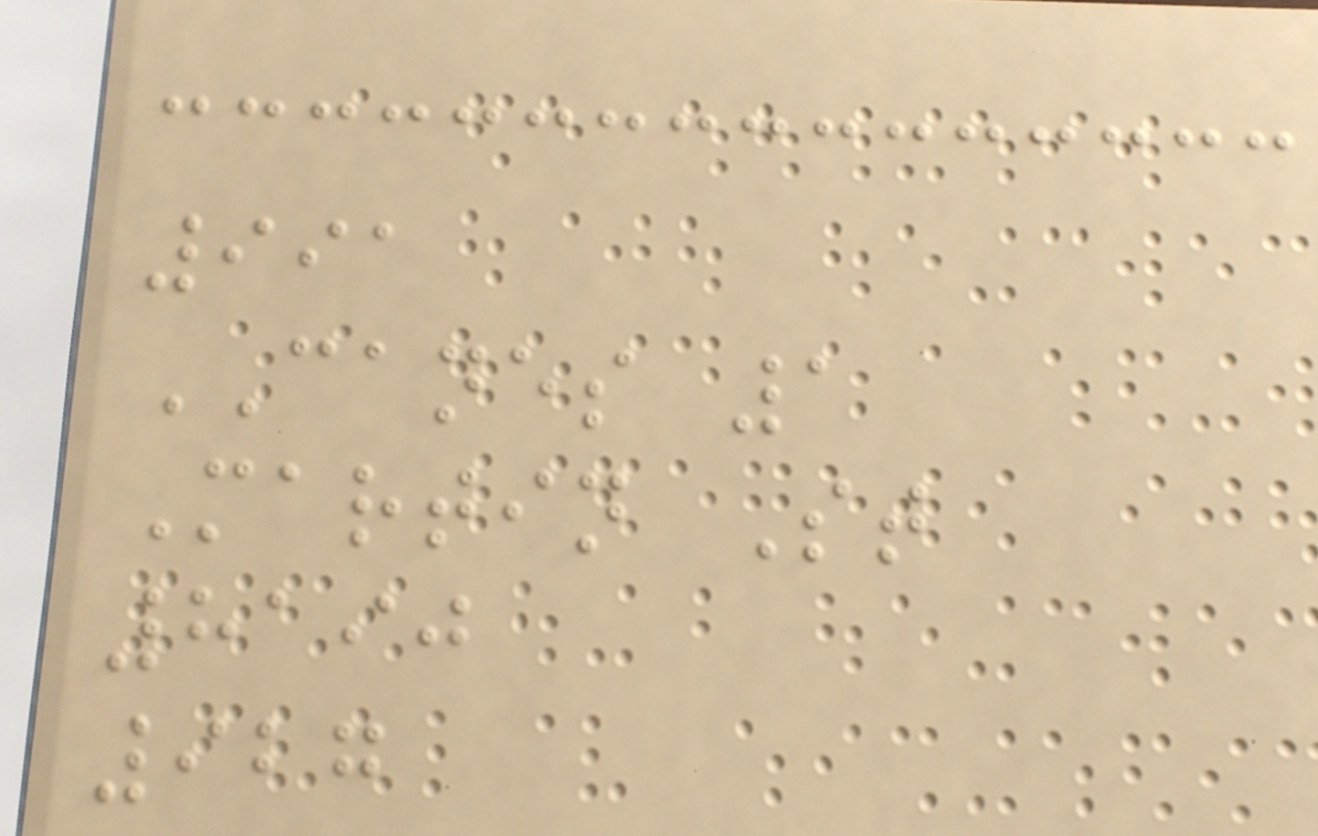991
CANES 1
Martin St
8190
927
